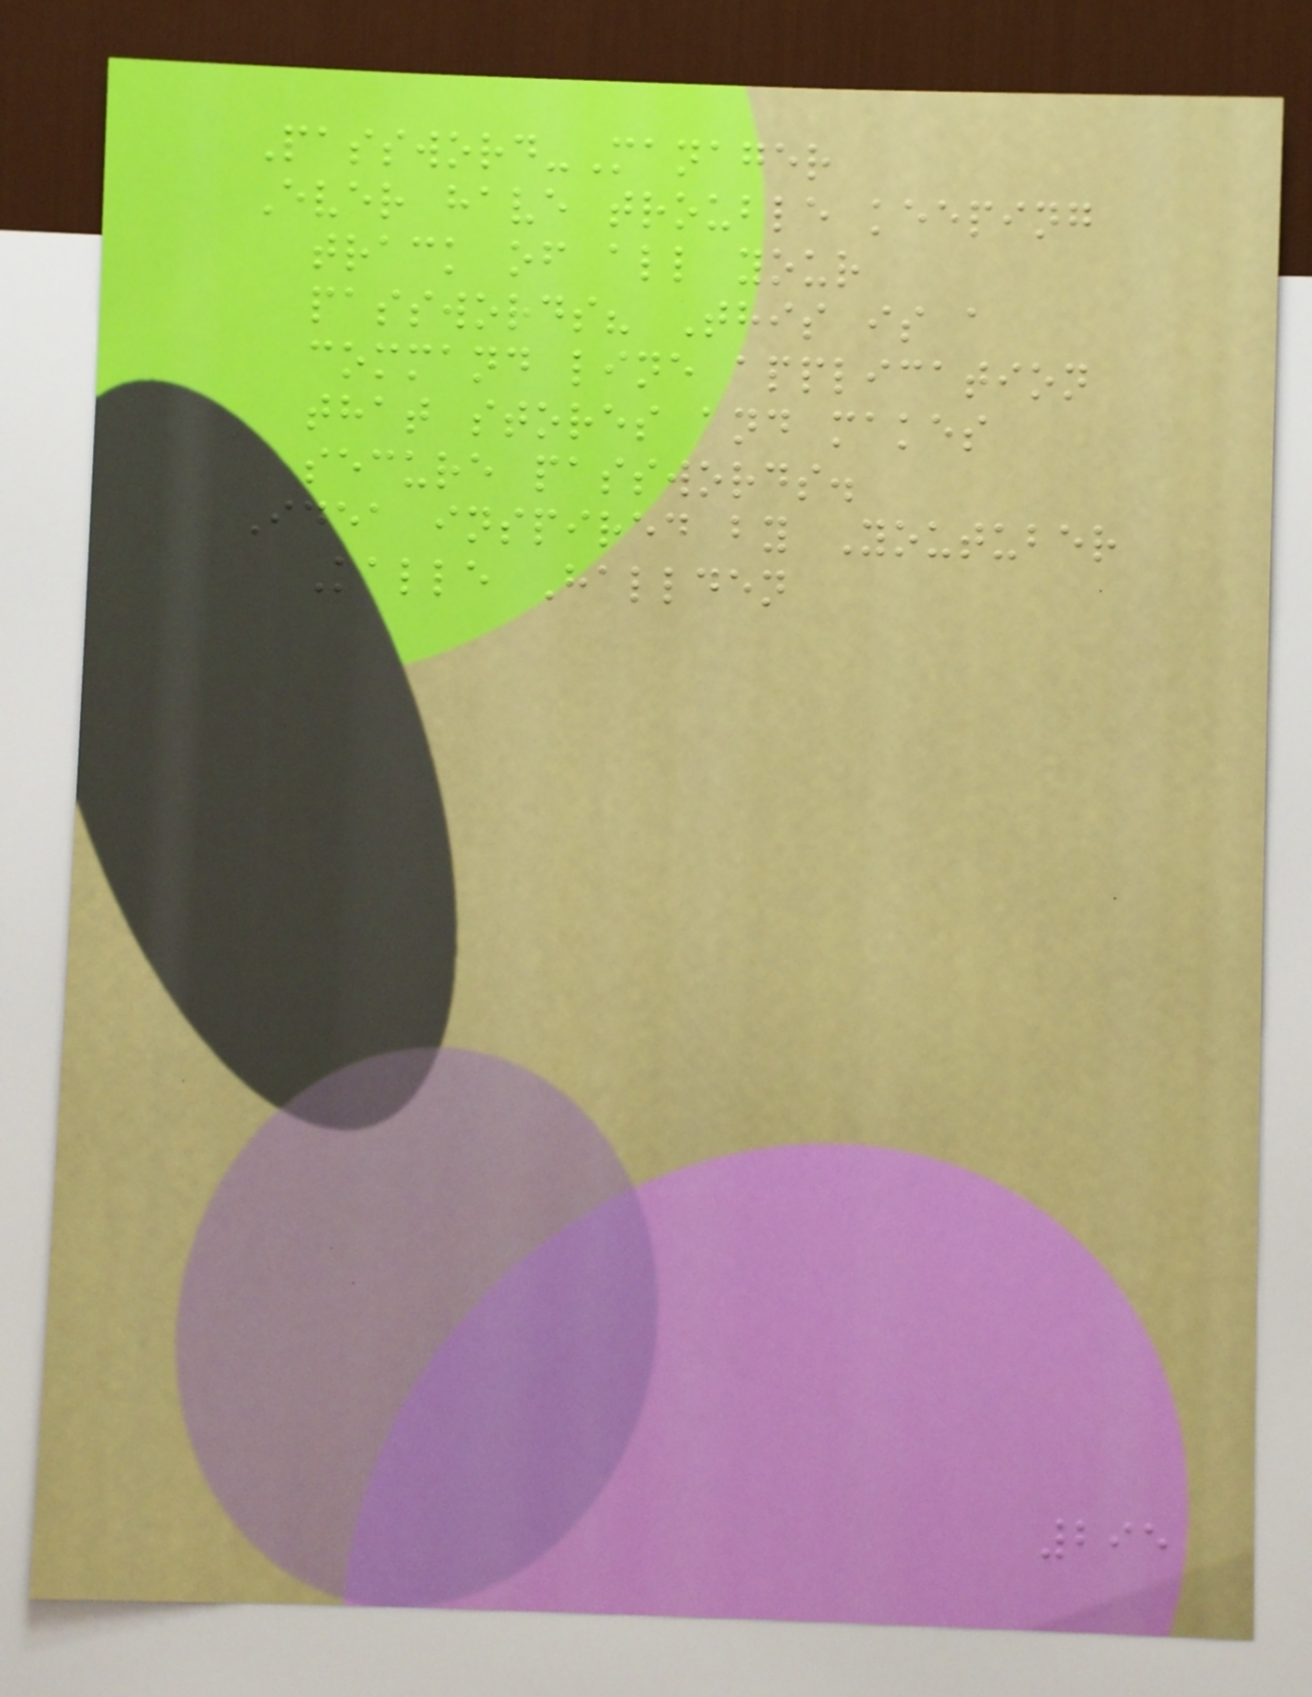Password-Manager
Ever have trouble keeping
track of all your
passwords? This is a
command line application
that stores and makes
secure passwords.
Idea inspired by Youtuber
Kalle Hallden
295
